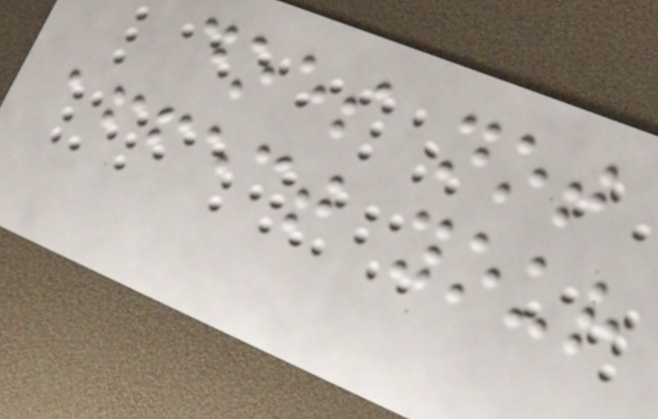does not
affect your
